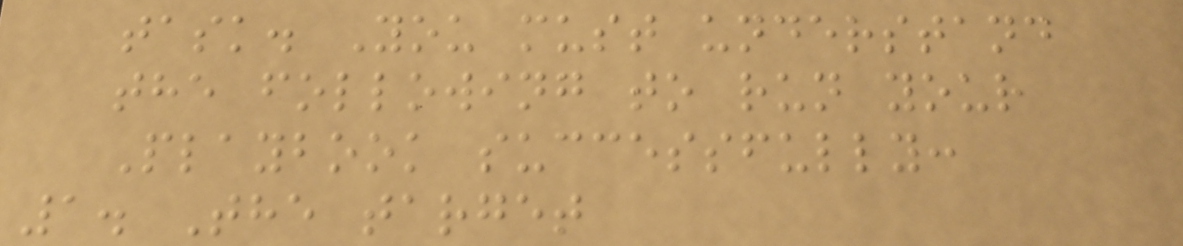task. You must understand
the following to run your
Playbook successfully:
1. The target
